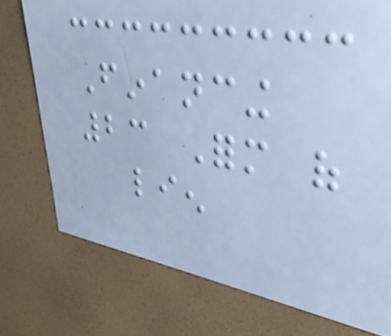Financing
23 Form of
lien
